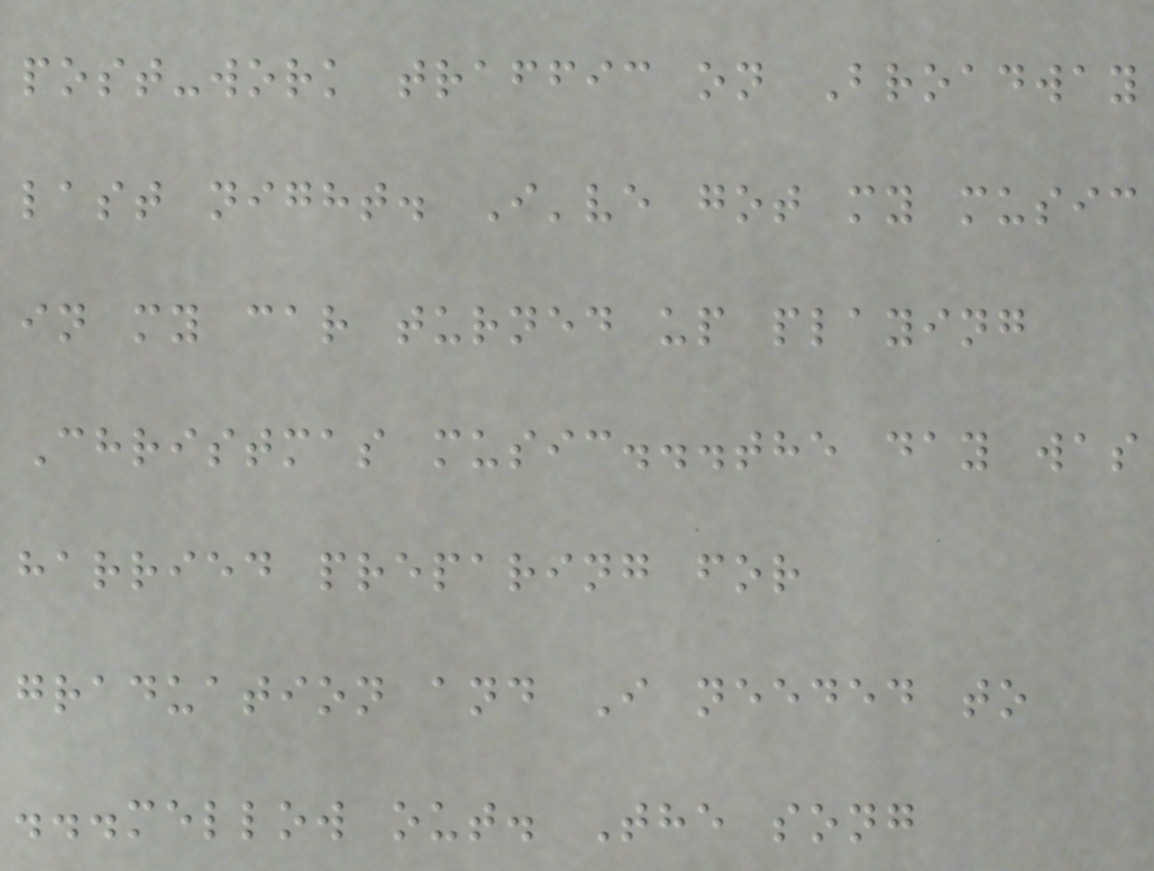post-work traffic on Broadway
last night. I've got my music
in my car turned up playing
Christmas music...the day was
harried preparing for
graduation and I needed to
...mellow out. The song
